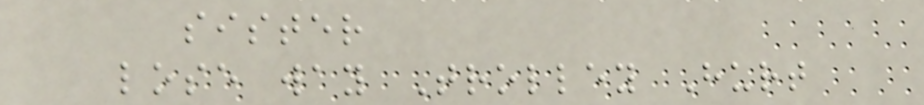sister
lose way Trolley Hurt
